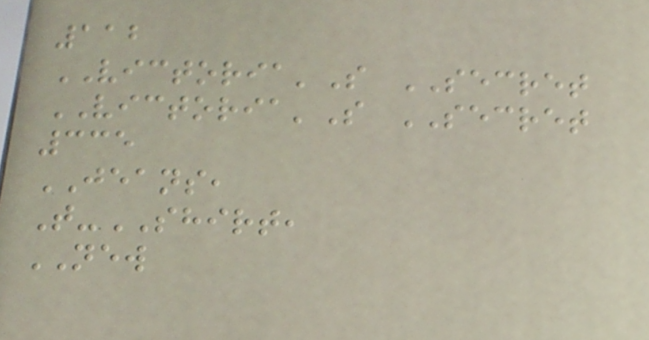112
VICTORIA'S SECRET
VICTORIA'S SECRET
335
JEANS,
T-SHIRT,
NEW
